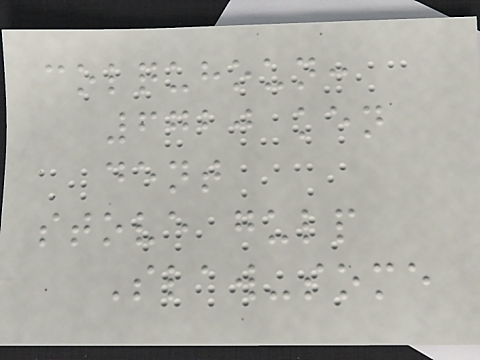colquhoun:
6720 ken
dent
stove gulp
Slaw-some
